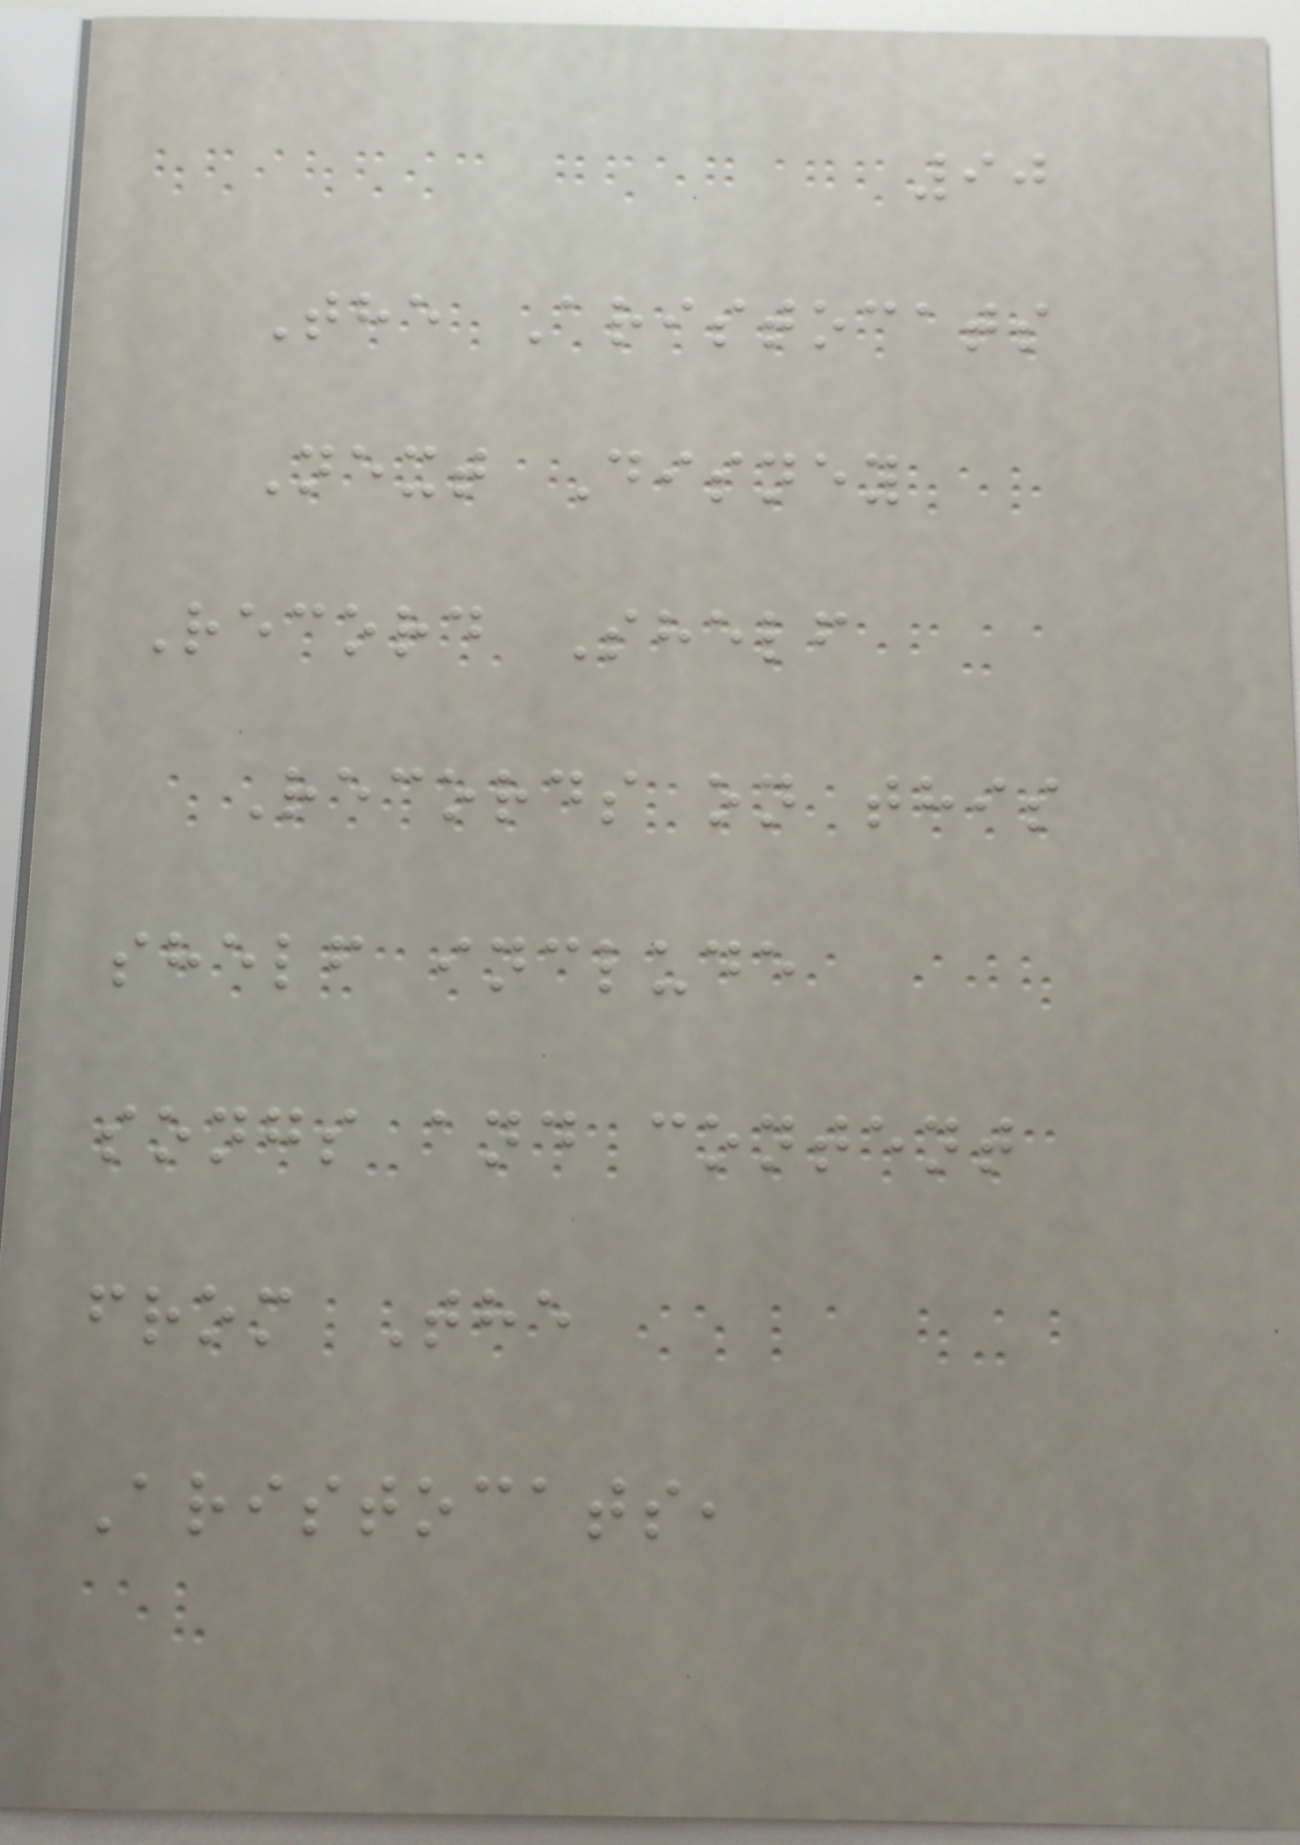90
The Aristocats
Next Disney
Record Shelf
Records on this
shelf include
songs and content
from The
Aristocats,
